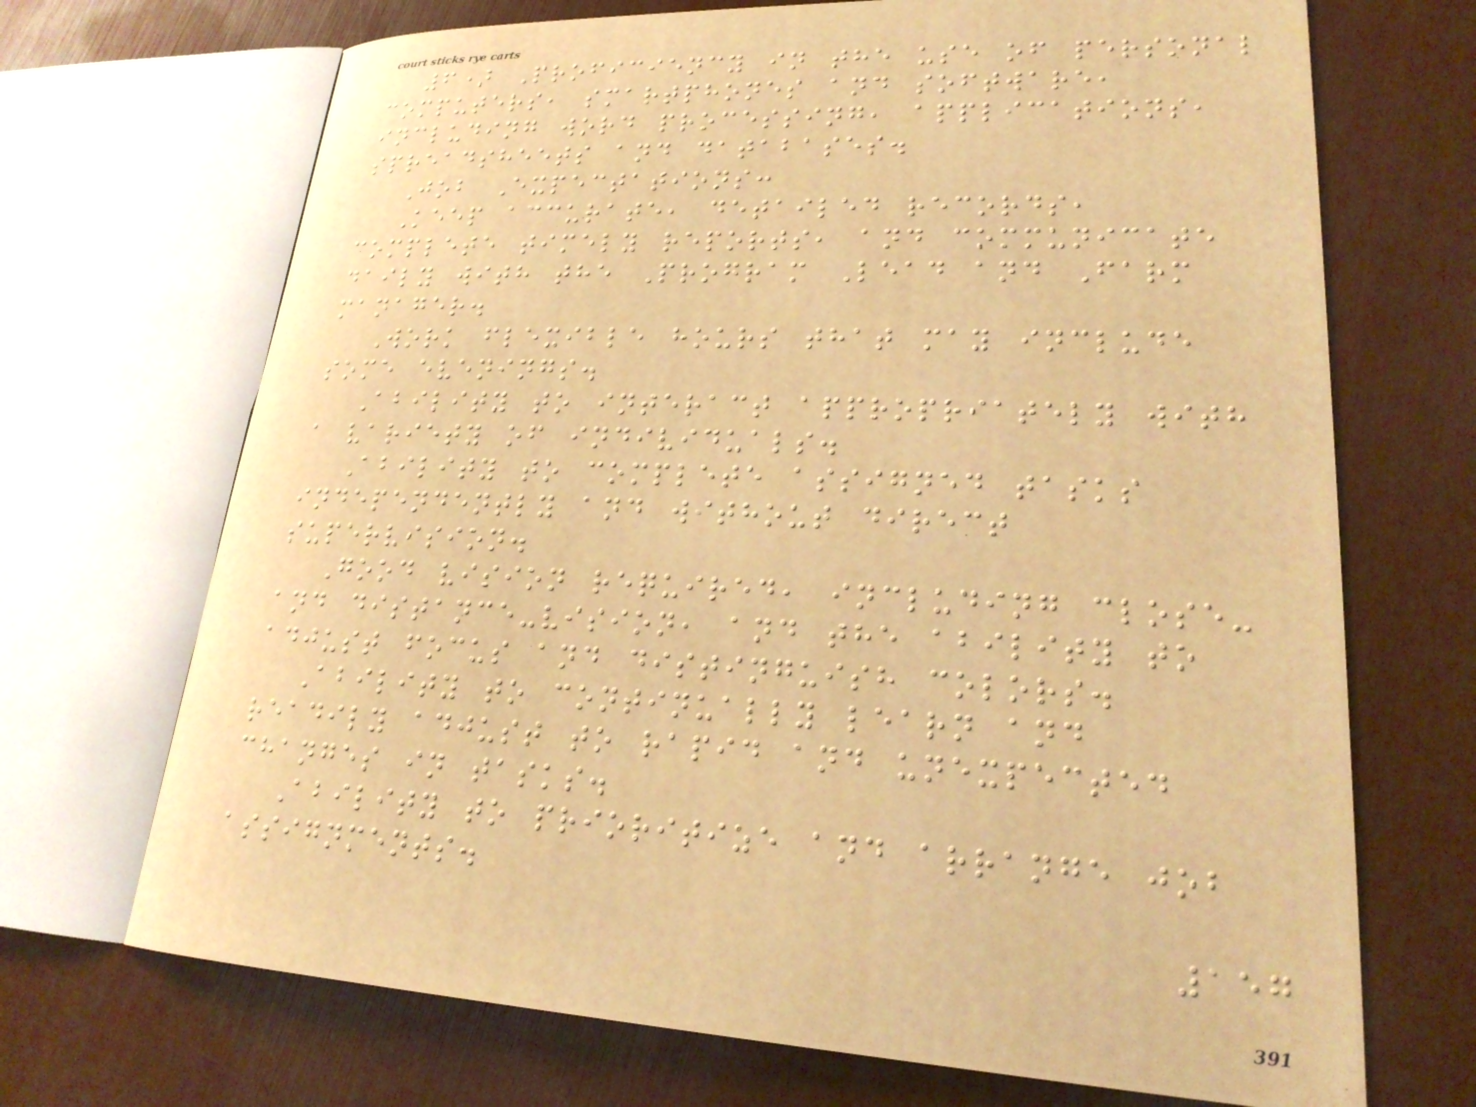6) Proficiency in the use of personal
computers, smartphones and software,
including word processing, applications,
spreadsheets and databases.
Job Expectations:
Keep accurate, detailed records,
complete timely reports, and communicate
daily with the Program Lead and Farm
manager.
Work flexible hours that may include
some evenings.
Ability to interact appropriately with
a variety of individuals.
Ability to complete assigned tasks
independently and without direct
supervision.
Good vision required, including close-
and distance-vision, and the ability to
adjust focus and distinguish colors.
Ability to continually learn and
readily adjust to rapid and unexpected
changes in tasks.
Ability to prioritize and arrange job
assignments.
157
